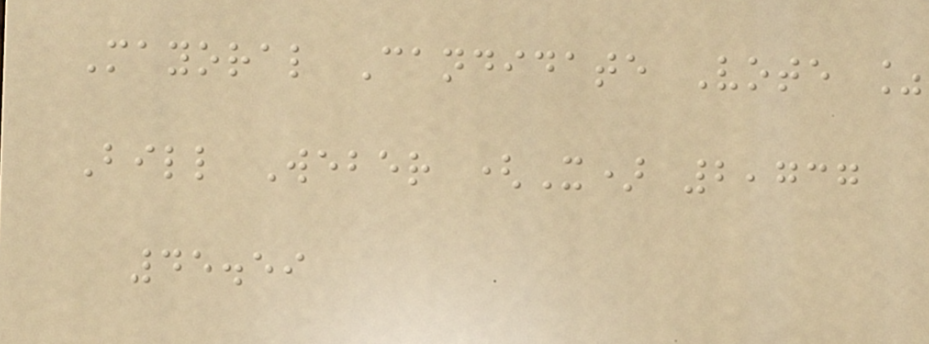Mayoral Candidate Vote %
Bill Weber (X) 2,737
45.59
